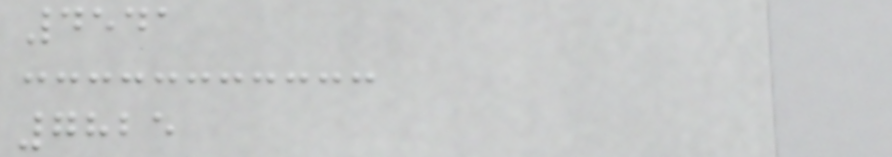4541
7825
